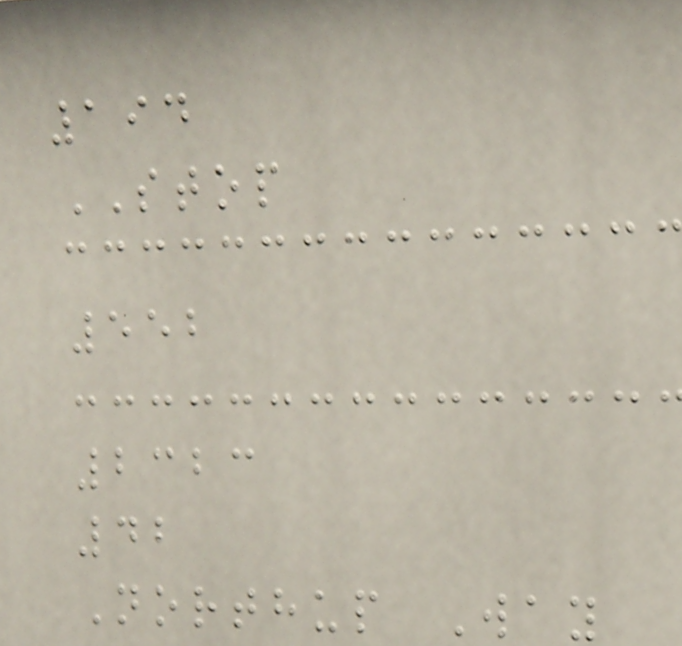194
STOP
552
2323
42
Northup Way
